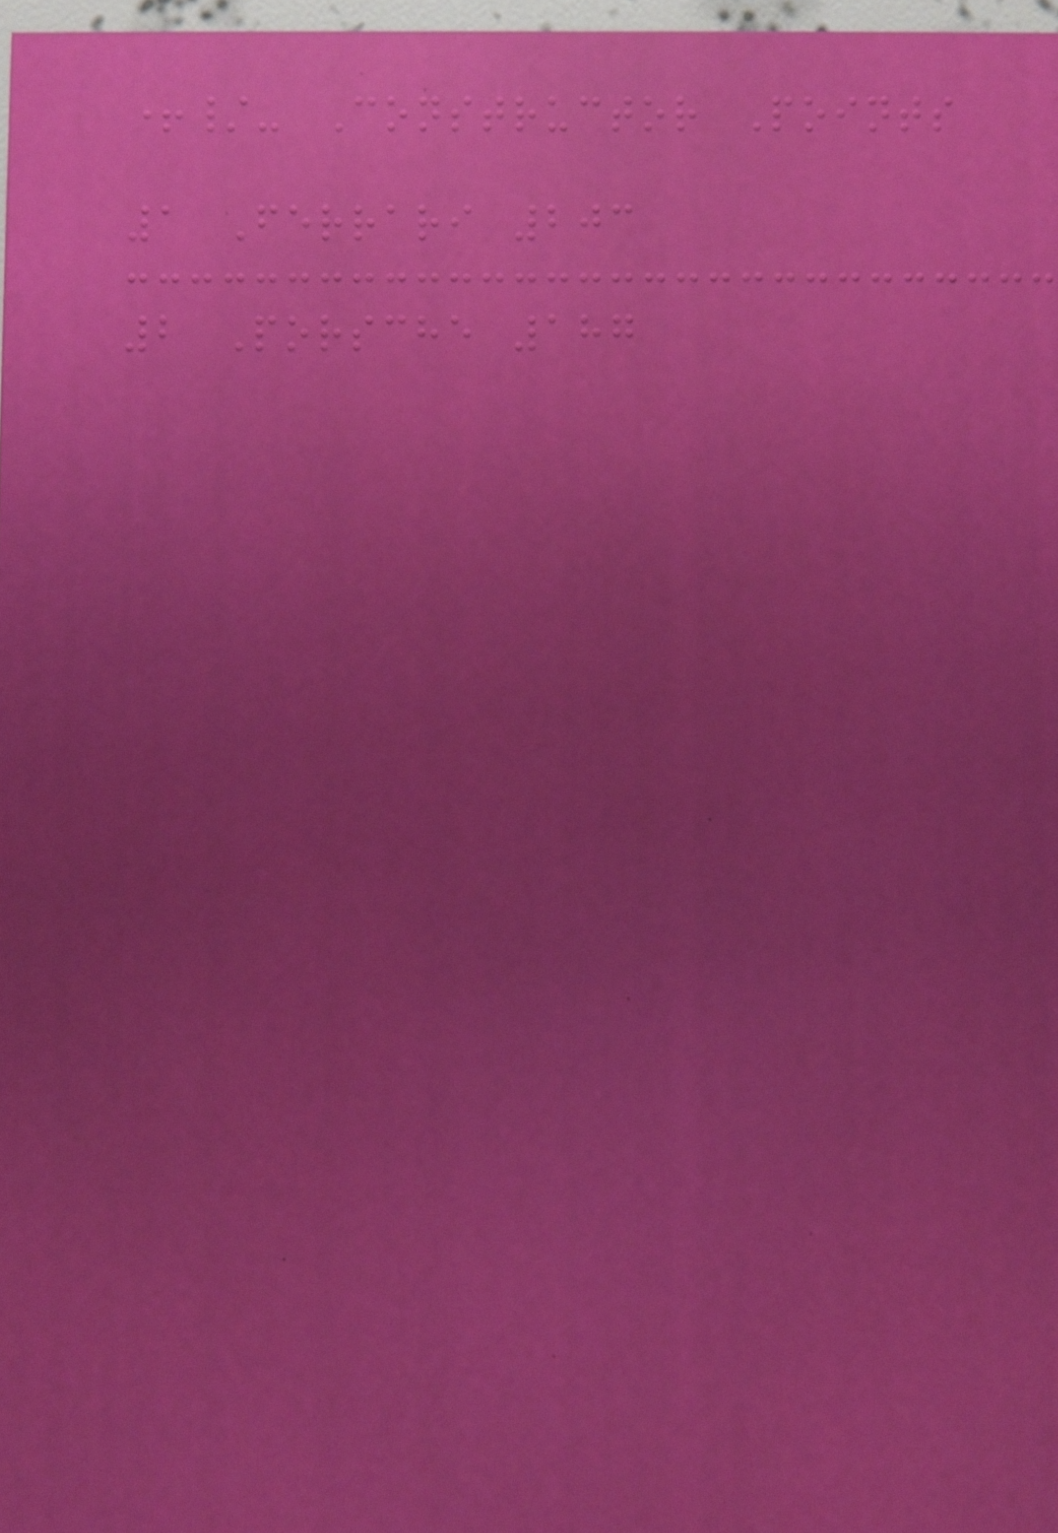+/- Constructor Points
1 Ferrari 203
2 Porsche 187
